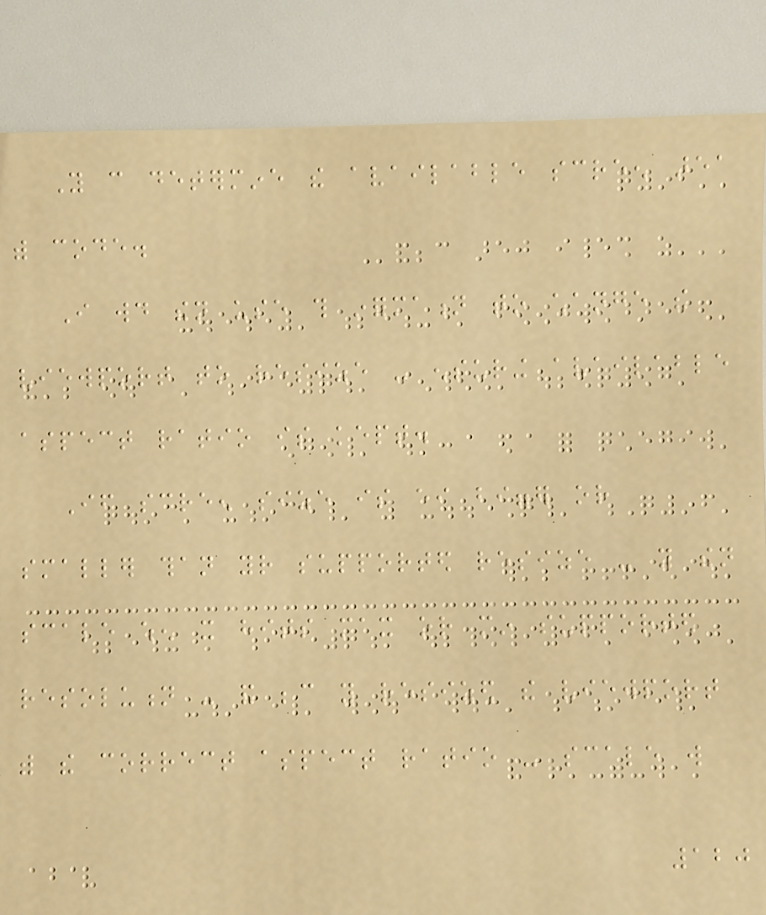You can determine the available screen area
with code.
I would then use this information to change the
viewport to resize - ensuring available
aspect ratio is kept.
If screen size is either bigger or
smaller than your supported resize - you then
scale when it hits max or min supported
resolution - and because you resized the viewport
with the correct aspect ratio - scale will
120
